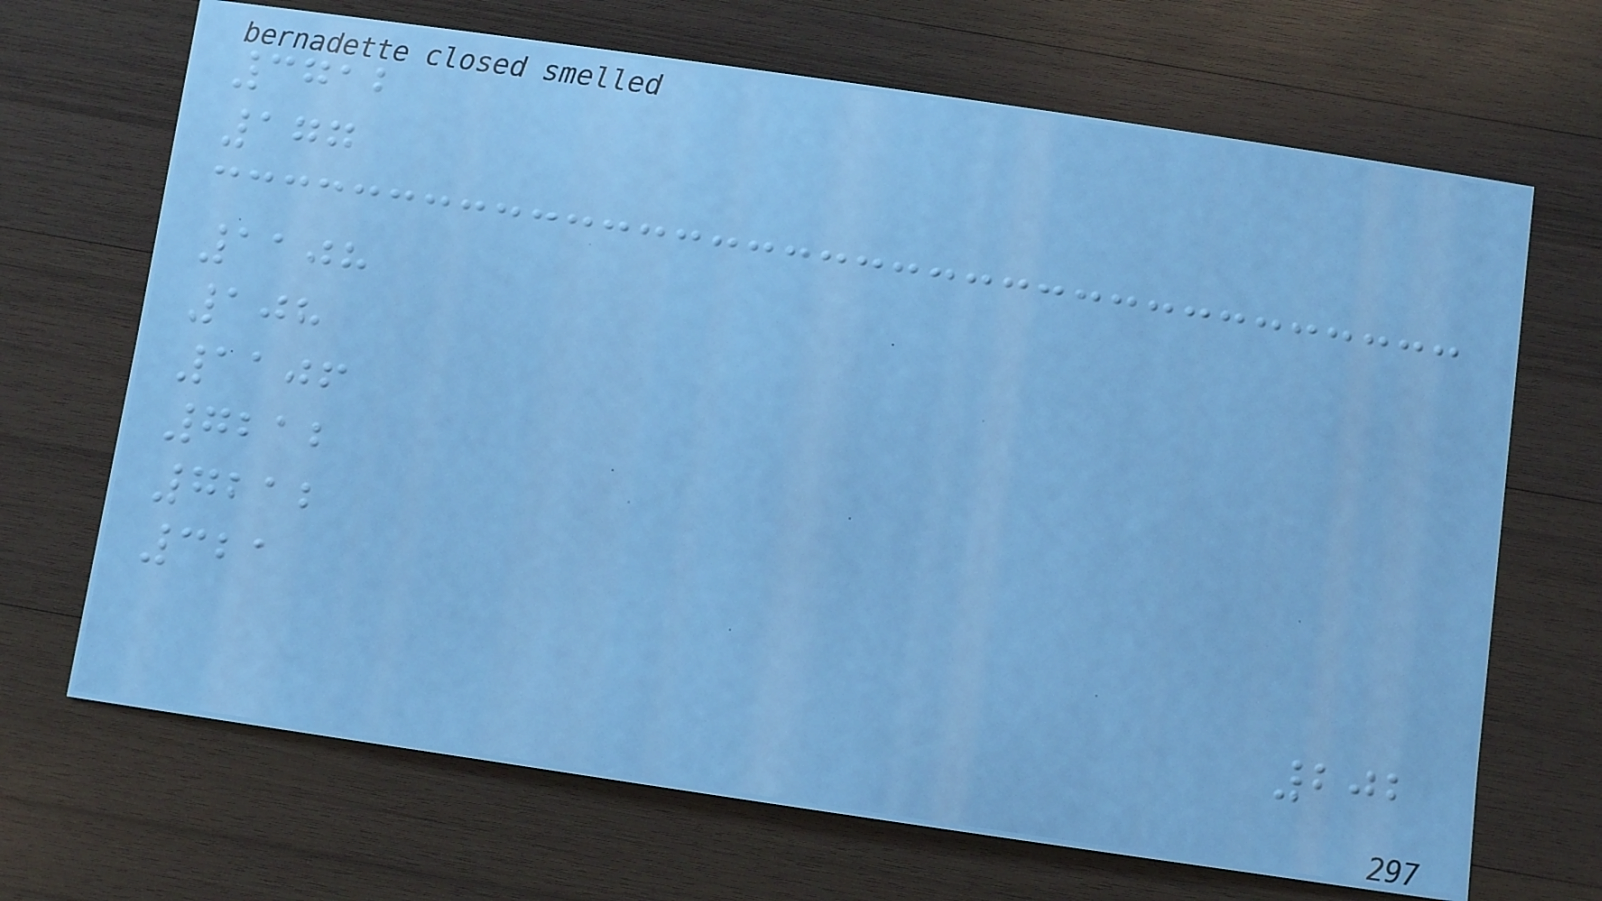3712
177
1108
108
1106
7212
7212
321
202
